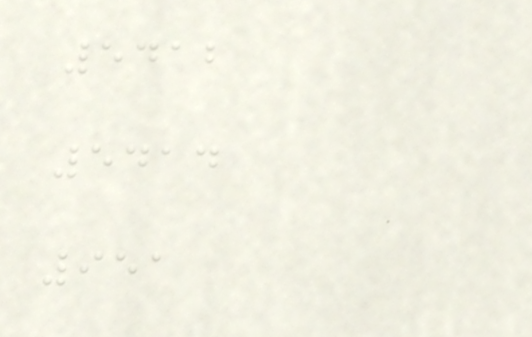5412
5414
951
